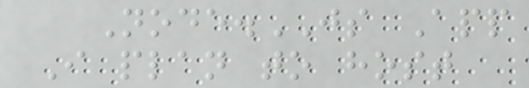Node.JS App
I plan to host
